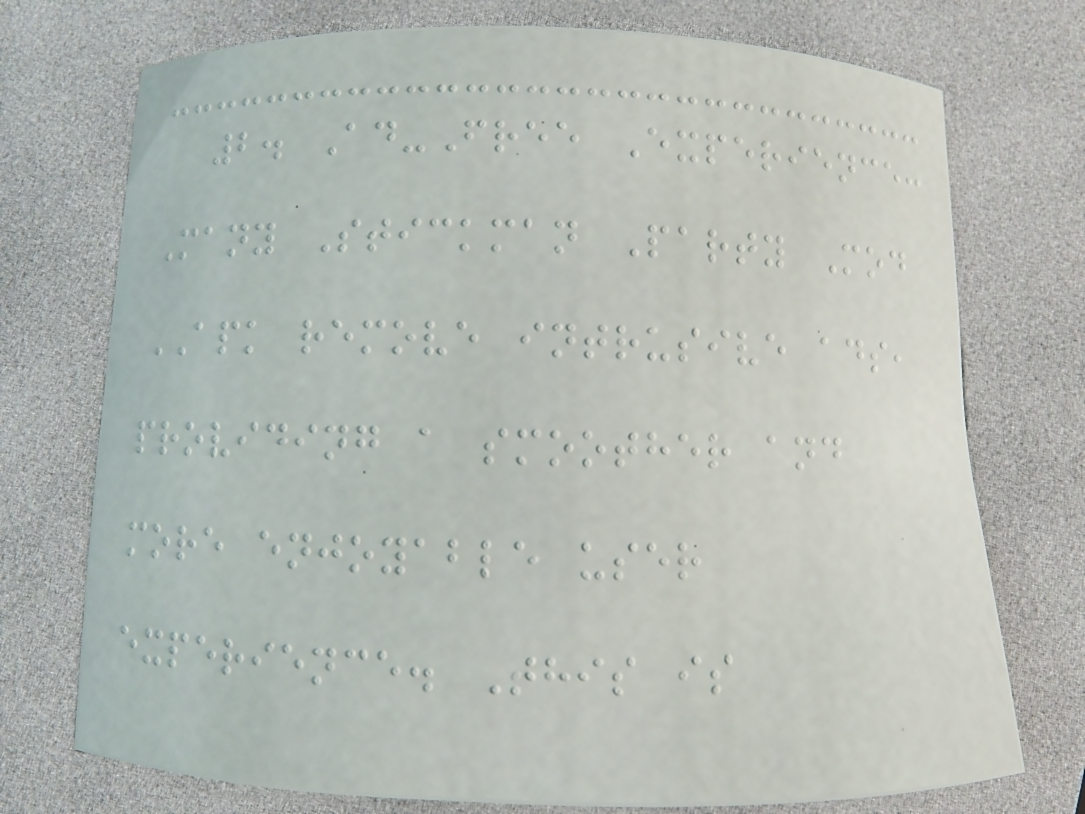2. Ad-Free Experience:
Many Stickman Party Mod
APK remove intrusive ads,
providing a smoother and
more enjoyable user
experience. This is
